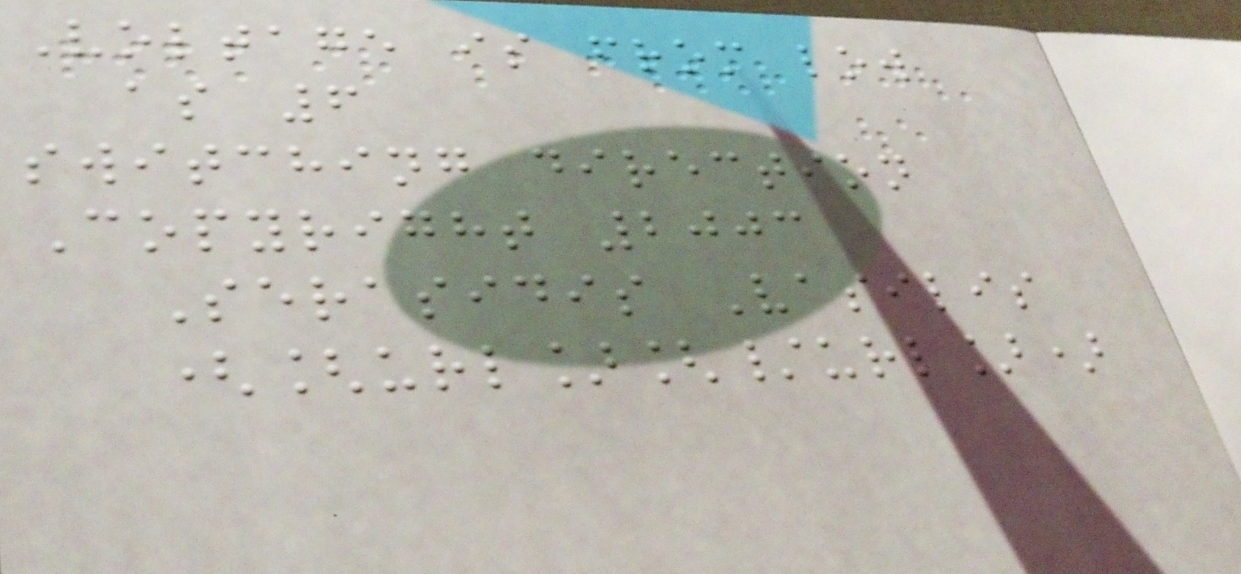Voltage is from low
as 6
switching direction
Copyright 2003
Serasidis Vasilis
([url][/url])
